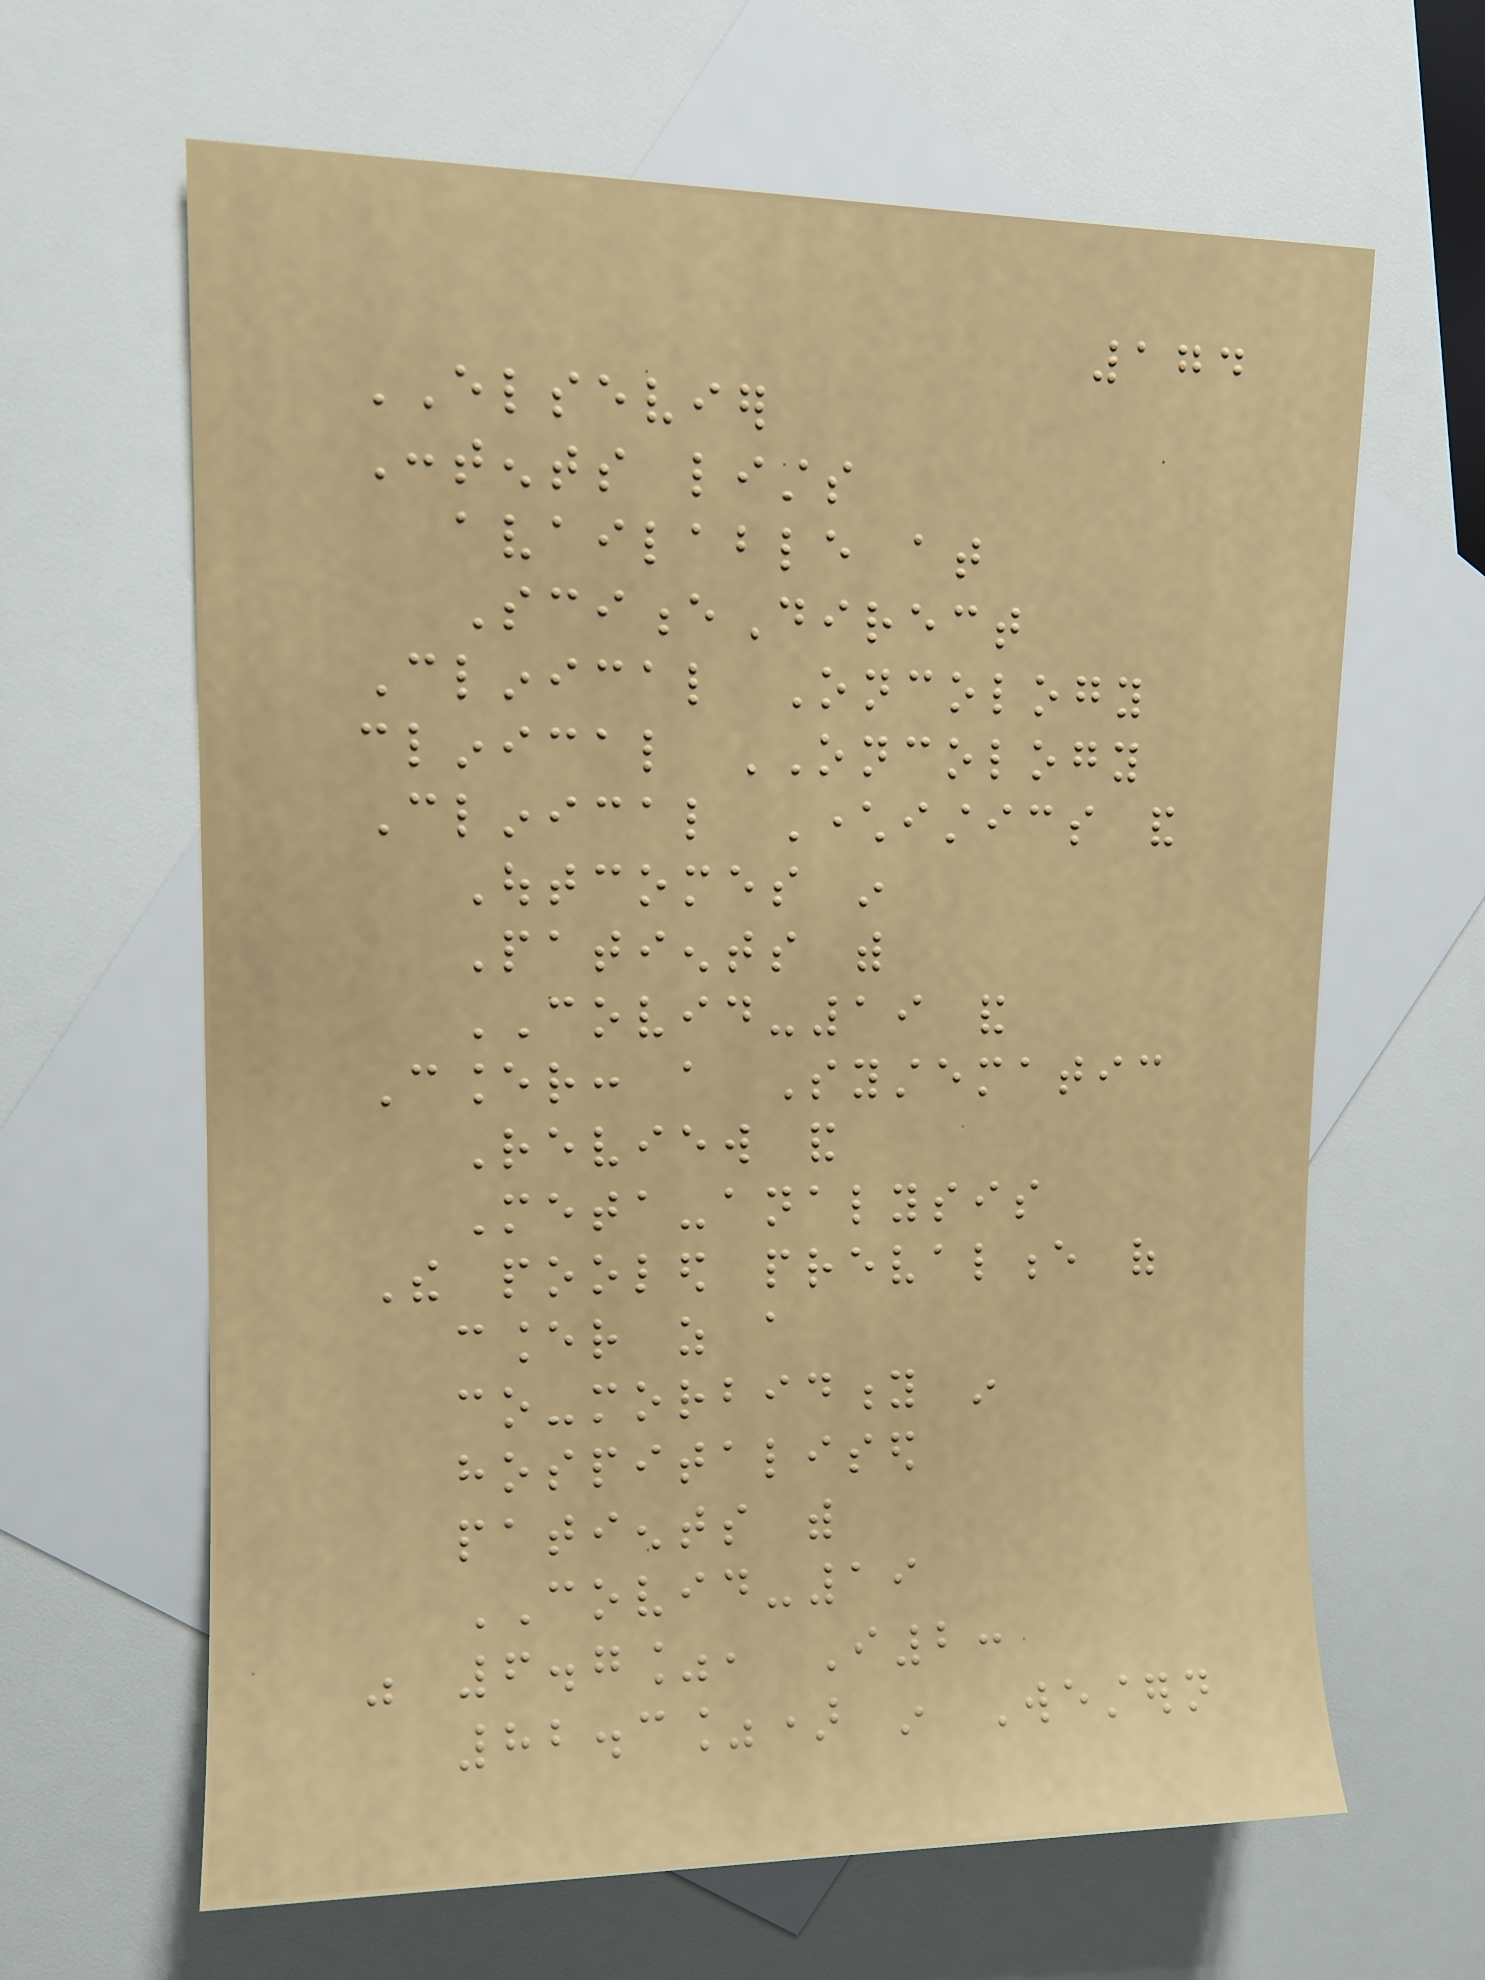174
ELSEVIER
Contents lists
available at
ScienceDirect
Clinical Oncology
clinical ONCOLOGY
Clinical Characteristics and
Outcomes in
Patients with
COVID-19 and
Cancer: a Systematic
Review and
Meta-analysis
The pooled prevalence of
cancer as a
co-morbidity in
hospitalised
patients with
COVID-19
was 6.7%, I2:
82.3%) in Western
